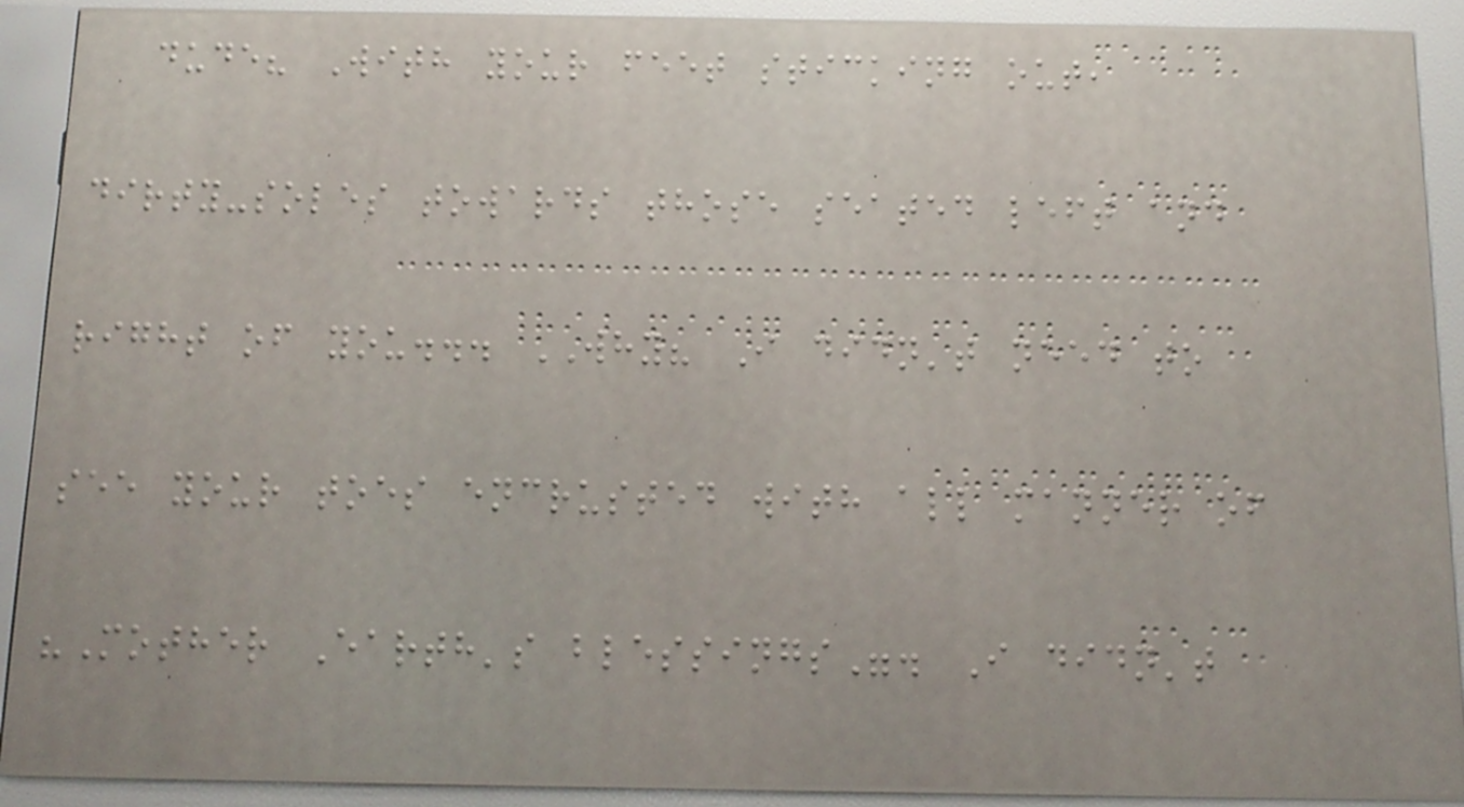dude? With your feet sticking out,
dirty-soles towards those seated left and
right of you... WHY? I didn't need to
see your toes encrusted with all manner of
"Mother Earth's blessings". I didn't
